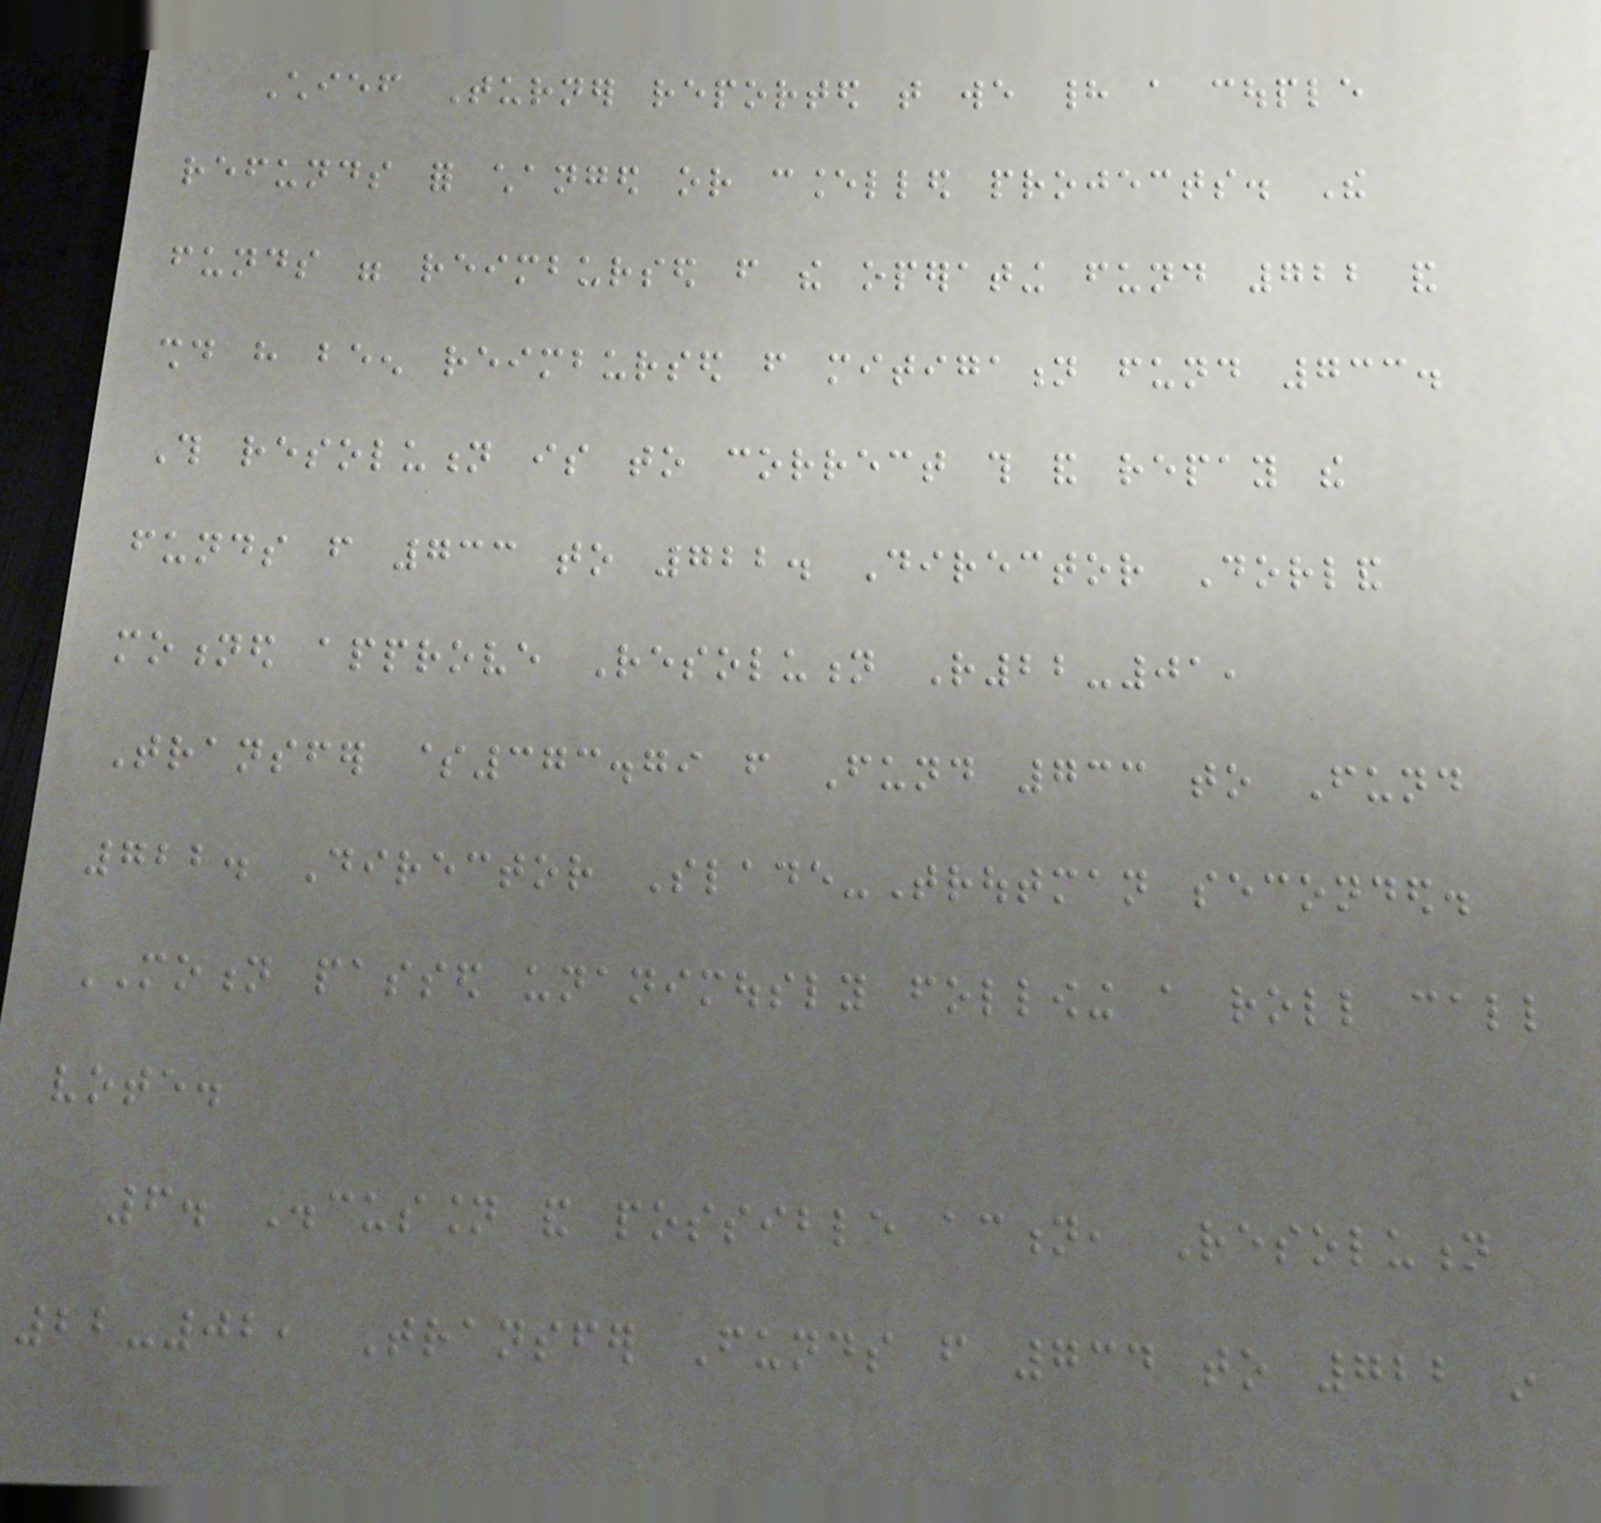Chief Turner reported that we had a couple
refunds for changed or cancelled projects. The
funds were reimbursed from the operating fund 722 and
should have been reimbursed from mitigation fund 733.
This resolution is to correct this and repay the
funds from 733 to 722. Director Dorland
motioned approve Resolution R22-01,
Transfer $373.79 from Fund 733 to Fund
722. Director Slade-Troutman seconded.
MOTION passed unanimously following a roll call
vote.
6. Discussion and possible action, Resolution
22-02, Transfer Funds from 734 to 722 in
